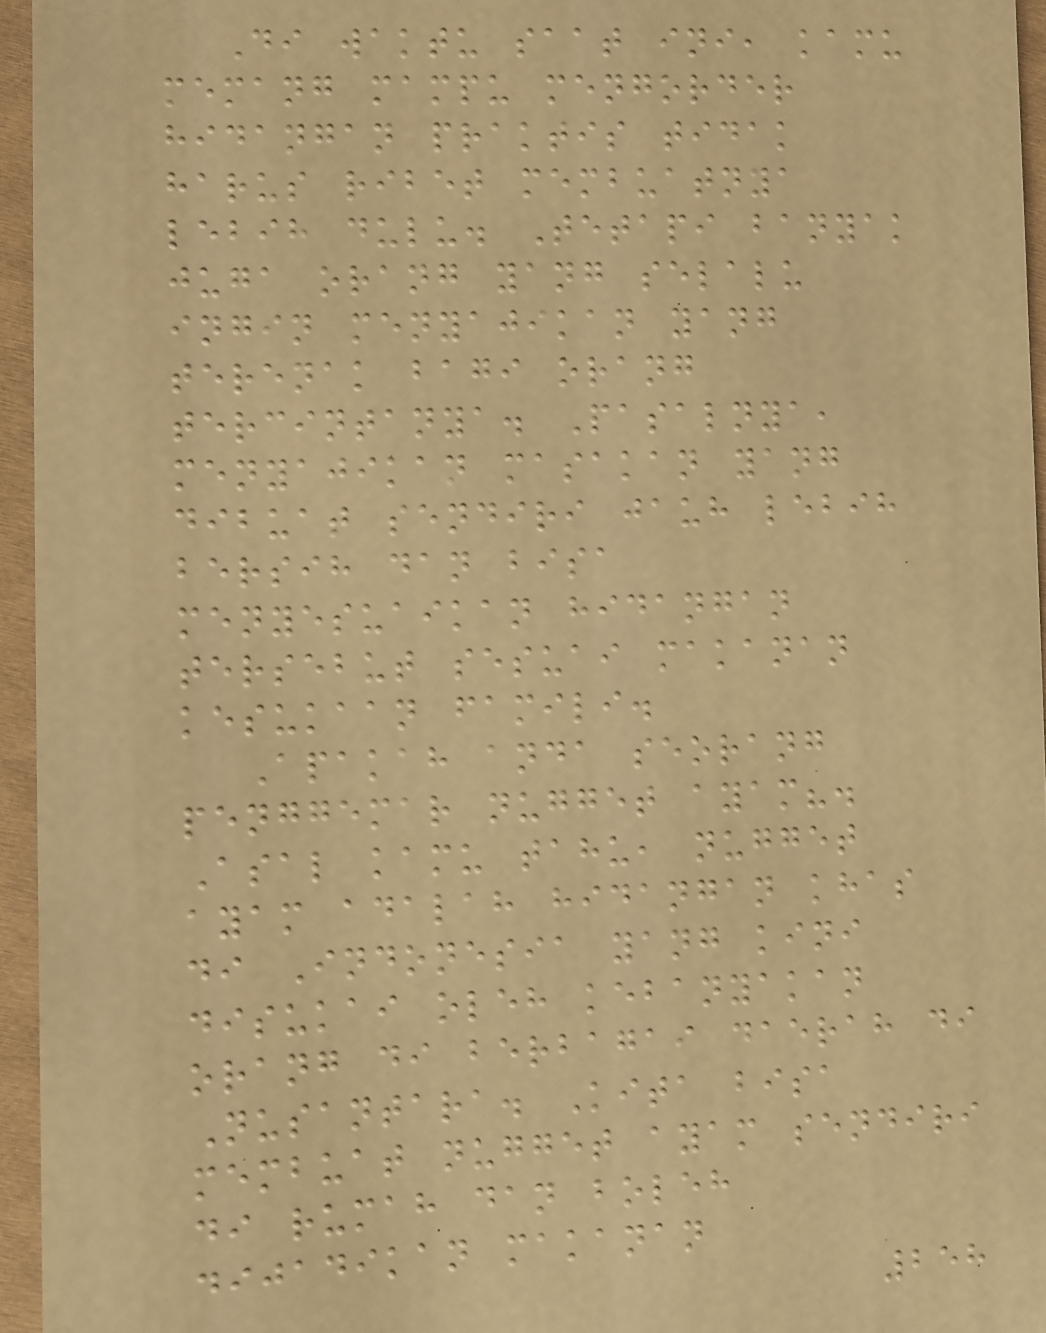Di waktu saat ini, kamu
memang mampu mengorder
hidangan praktis tidak
harus ribet membuatnya
lebih dulu. Tetapi banyak
juga orang yang selalu
ingin menyajikan yang
terenak bagi orang
tercintanya. Pasalnya,
menyajikan masakan yang
dibuat sendiri jauh lebih
bersih dan bisa
menyesuaikan hidangan
tersebut sesuai makanan
kesukaan famili.
Apakah anda seorang
penggemar nugget ayam?.
Asal kamu tahu, nugget
ayam adalah hidangan khas
di Indonesia yang kini
disukai oleh kebanyakan
orang di berbagai daerah di
Nusantara. Kita bisa
membuat nugget ayam sendiri
di rumah dan boleh
dijadikan makanan
258
